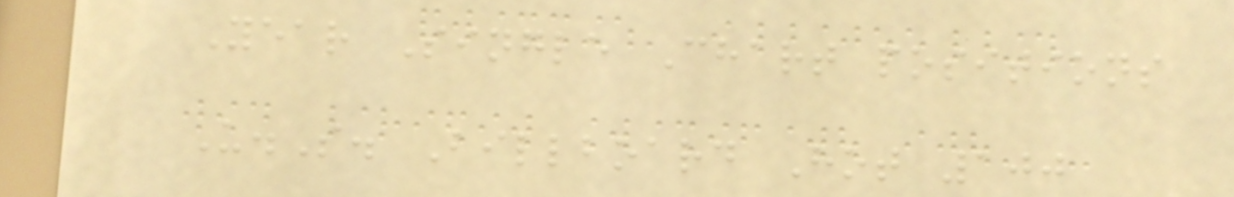Year Single Chart positions
U.S. Billboard Hot 100
